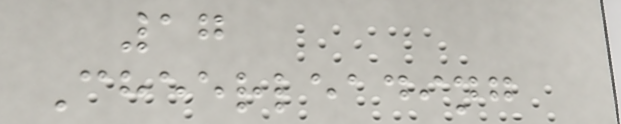17
Cheerleading
